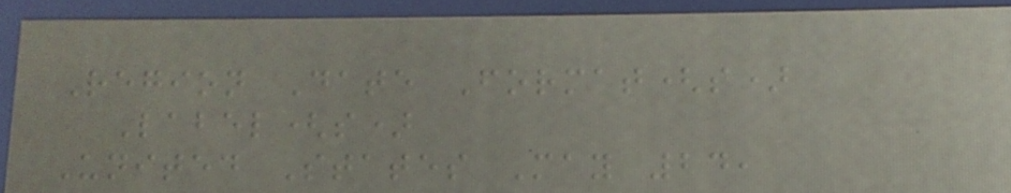Region Date Format(s)
Label(s)
United States May 24,
